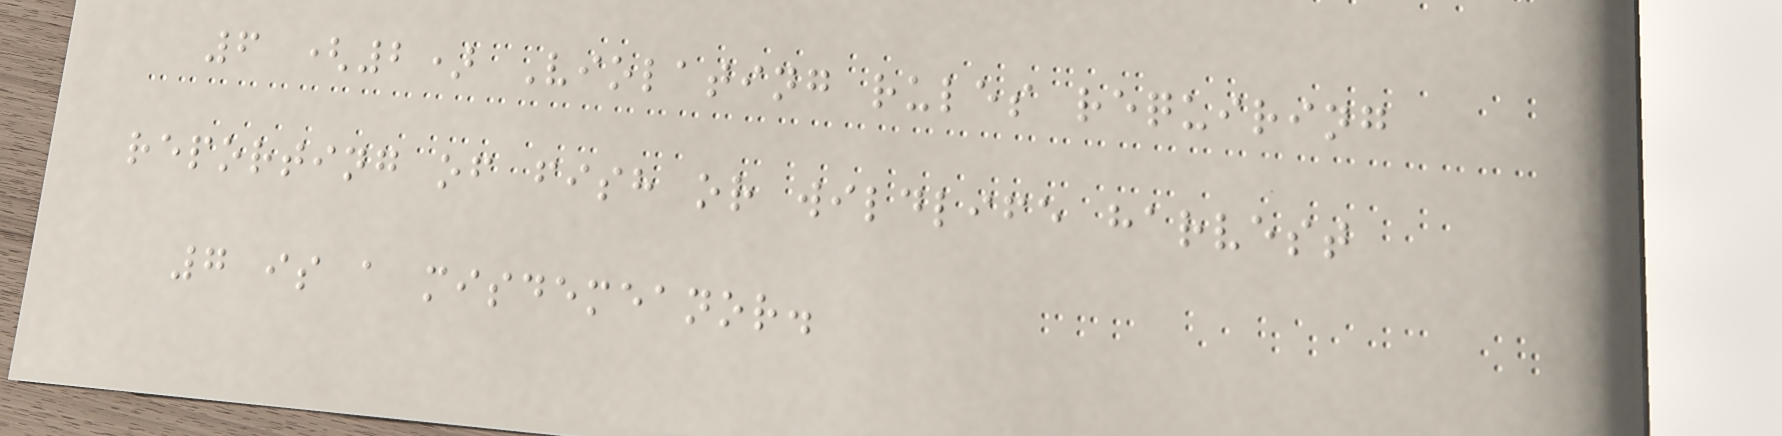6 (2) Violating rules requiring
reporting of fish or wildlife harvest
7 is a misdemeanor.
